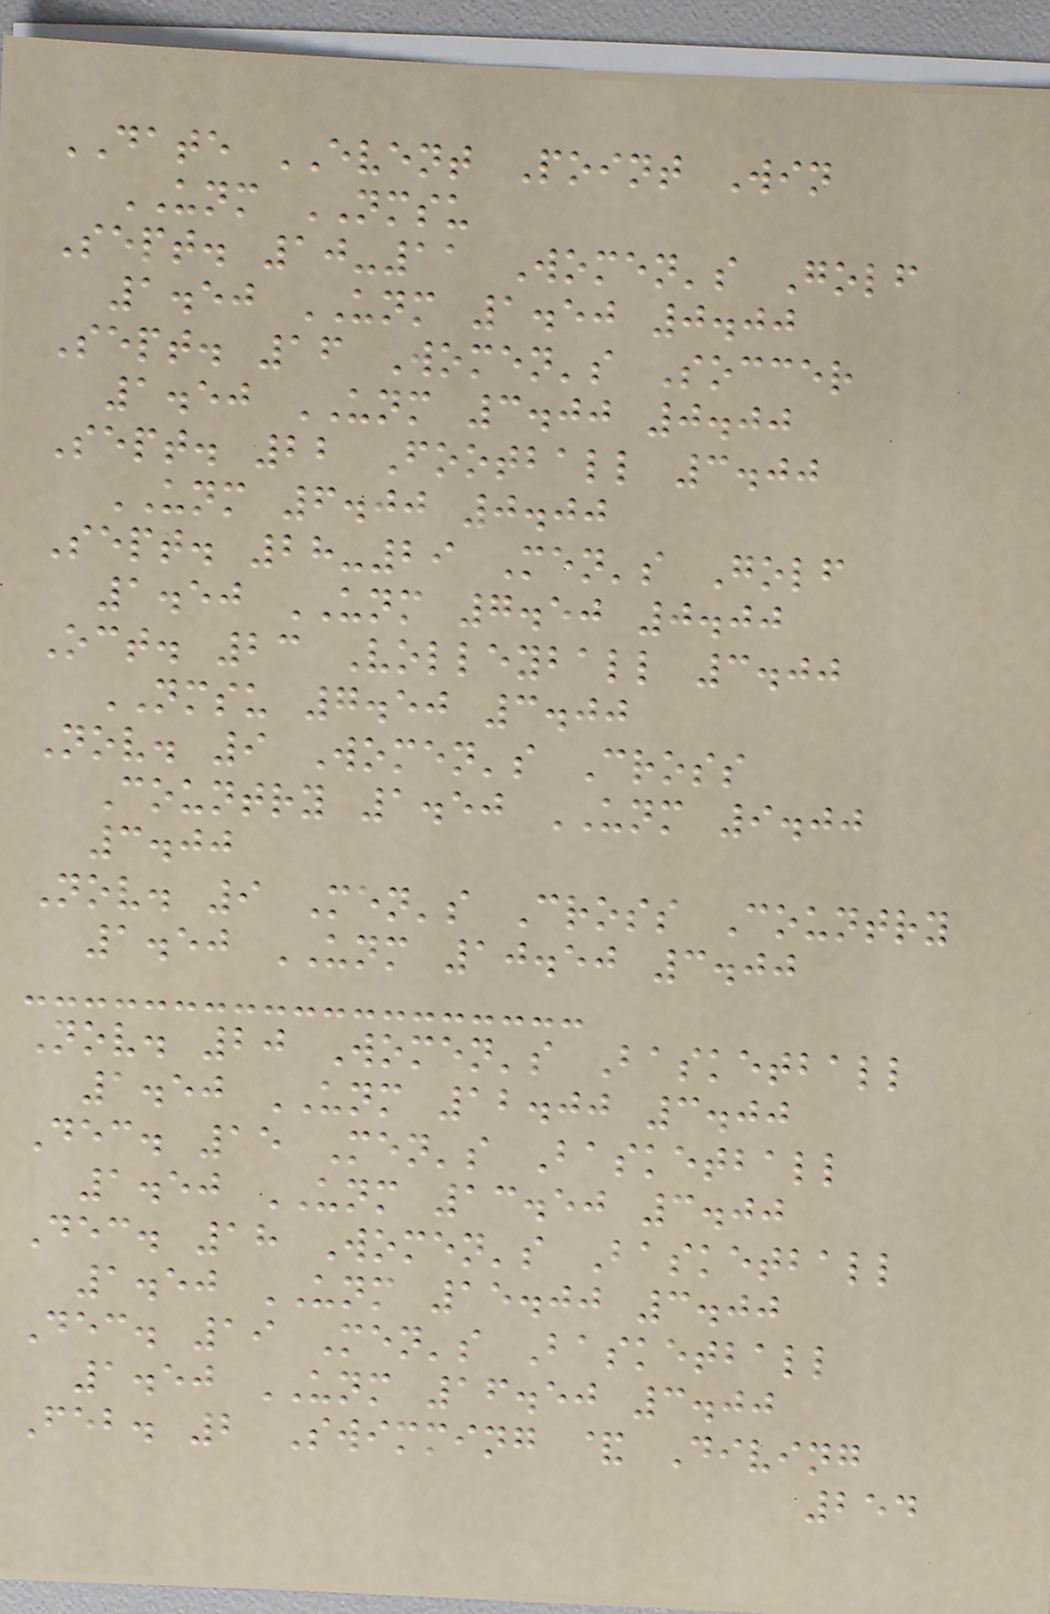DATE EVENT Point Win
UNM NMSU
Sept. 10-11 Women's Golf
1.50 UNM 1.50 0.00
Sept. 16 Women's Soccer
1.50 UNM 3.00 0.00
Sept. 22 Football 3.00
UNM 6.00 0.00
Sept. 28-29 Men's Golf
1.50 UNM 7.50 0.00
Oct. 23 Volleyball 3.00
NMSU 7.50 3.00
Nov. 9 Women's Cross
Country 1.50 UNM 9.00
3.00
Nov. 9 Men's Cross Country
1.50 UNM 10.50 3.00
Nov. 20 Women's Basketball
1.50 UNM 12.00 3.00
Dec. 15 Men's Basketball
1.50 UNM 13.50 3.00
Dec. 18 Women's Basketball
1.50 UNM 15.00 3.00
Dec. 19 Men's Basketball
1.50 UNM 16.50 3.00
Feb. 2 Swimming & Diving
254
